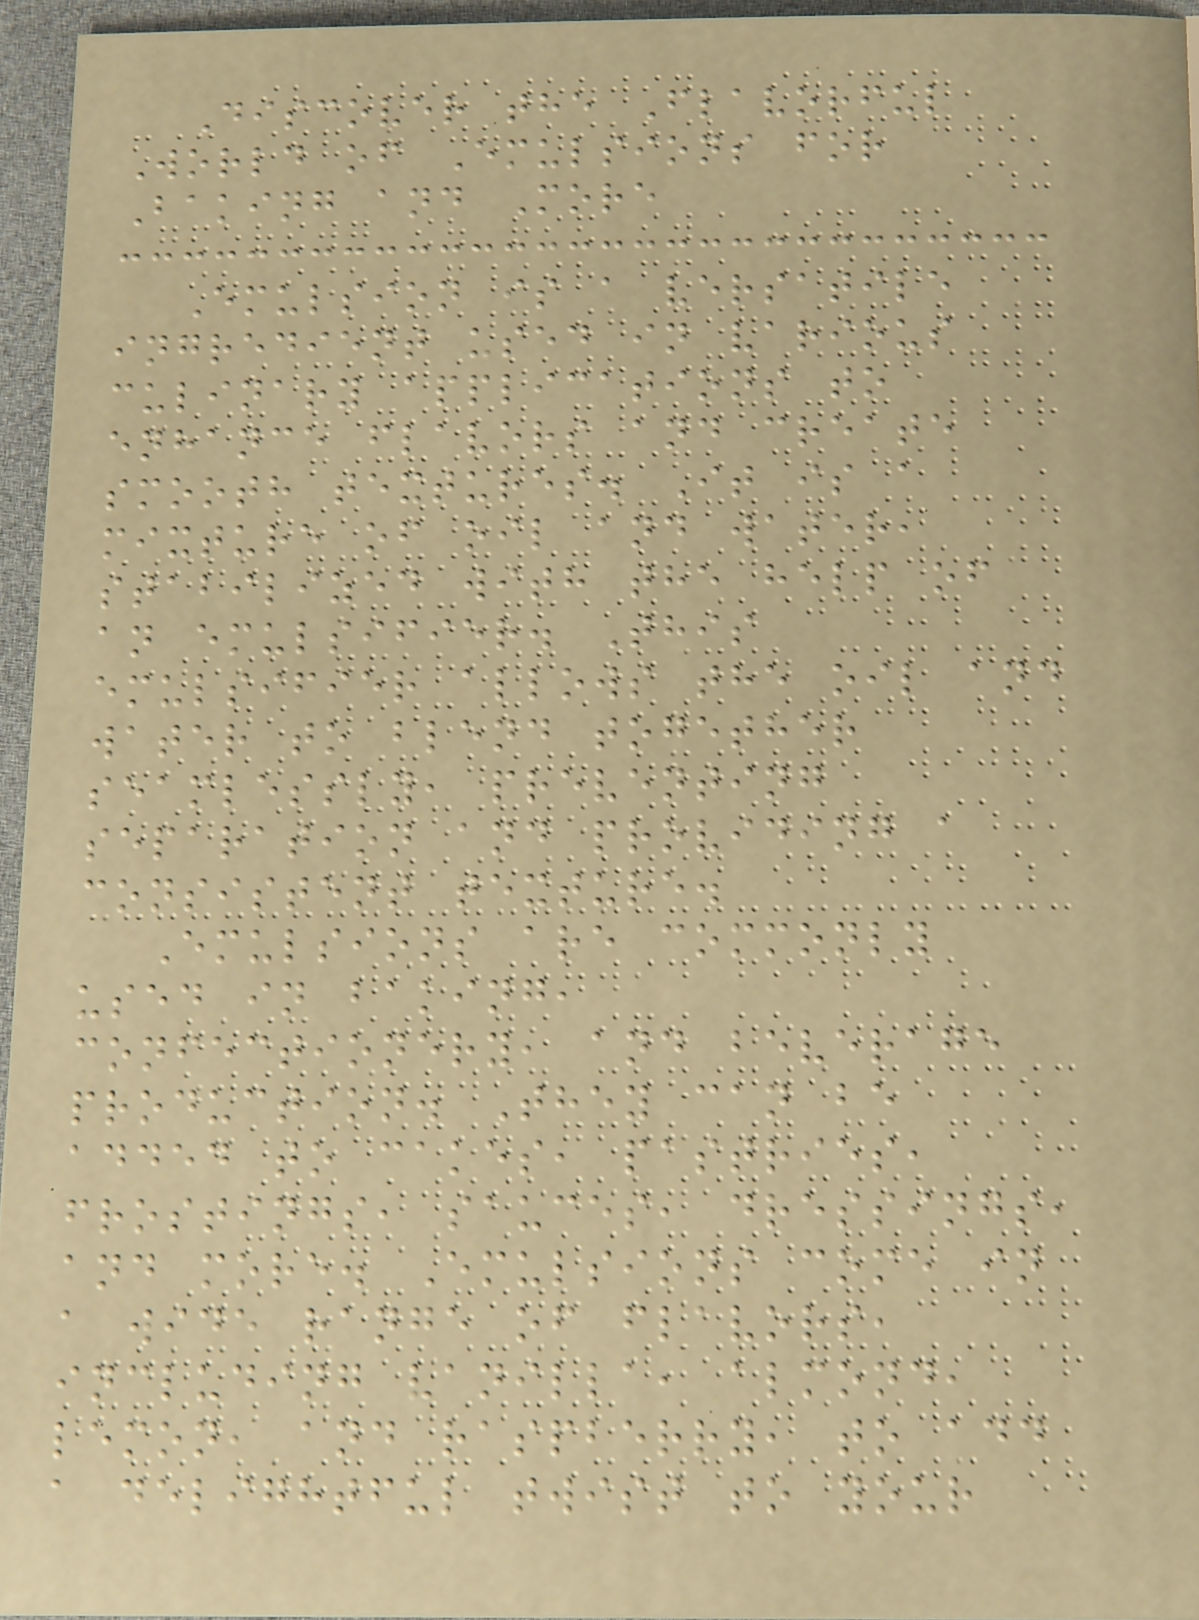Discover the Flavorful
World of Emulsions for
Baking and More
Emulsion is a versatile
ingredient used in various
culinary applications to
enhance flavors and create
smooth textures. It is a
mixture of oil and water,
stabilized with the help of
an emulsifier. This
emulsifier allows the oil and
water to blend together
seamlessly, preventing
separation and providing a
consistent texture.
Emulsions are commonly
used in baking,
confectionery, and beverage
production. They can be
added to cakes, pastries,
frostings, sauces, dressings,
and more. Emulsions come in
a wide range of flavors,
including vanilla, almond,
lemon, and raspberry, to add
a delightful twist to your
